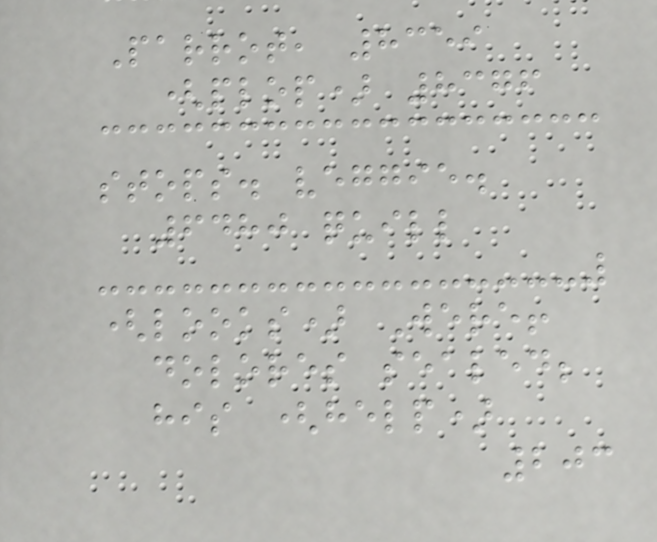Parrot, 8359
(plop) 8376
stops. veggie.
6480 quill
(looks) Were!
dolores sealed;
his (help)
203
